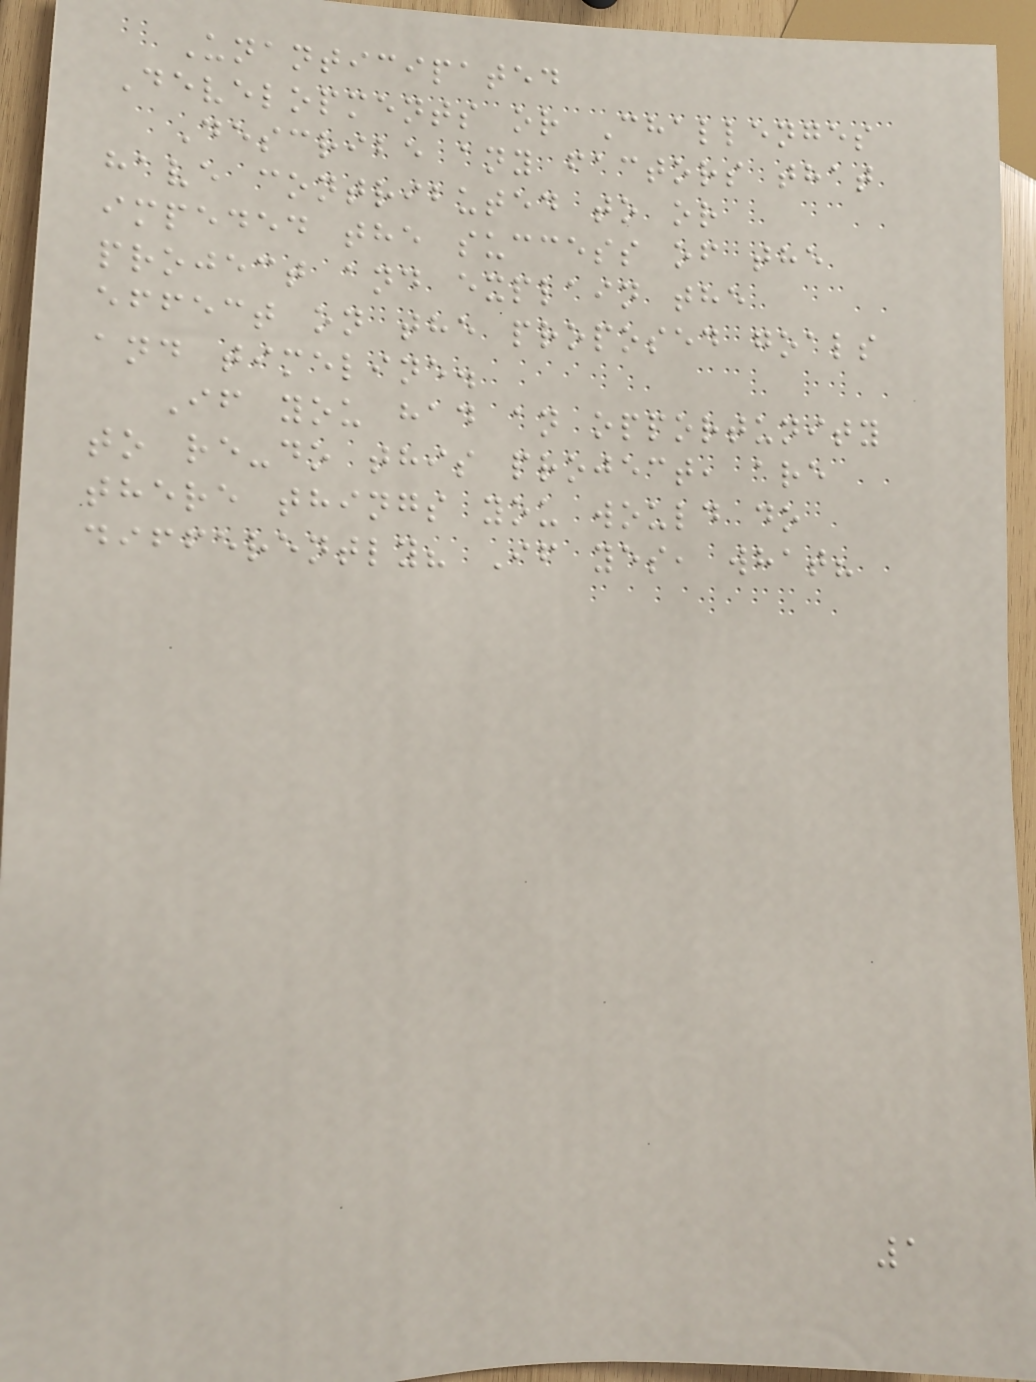Unanticipated
Developments or Challenges
Describe any factors that
have contributed to or
impeded the success of the
project and explain the
effect on the proposed goals
and timeline.
If you had an opportunity
to re-do this project, are
there things you would do
differently? If yes, what?
1
